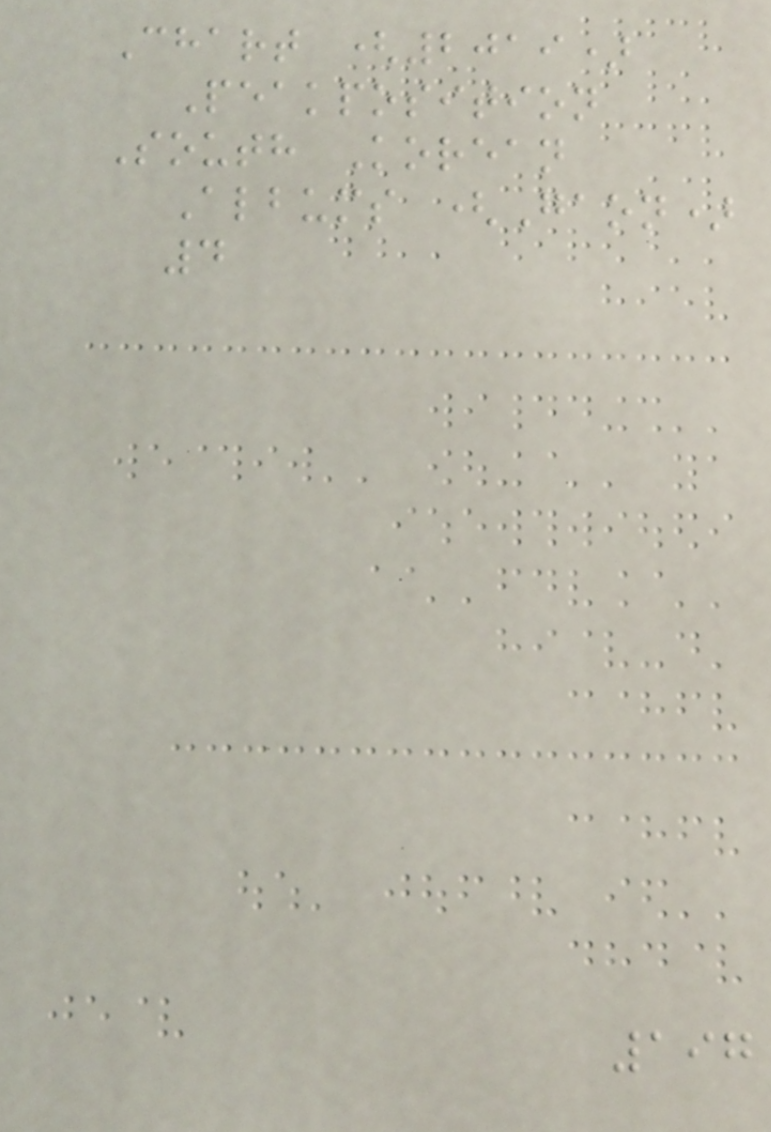Chart (2019)
Peakposition
South Korean
Albums (Gaon)
4
197
